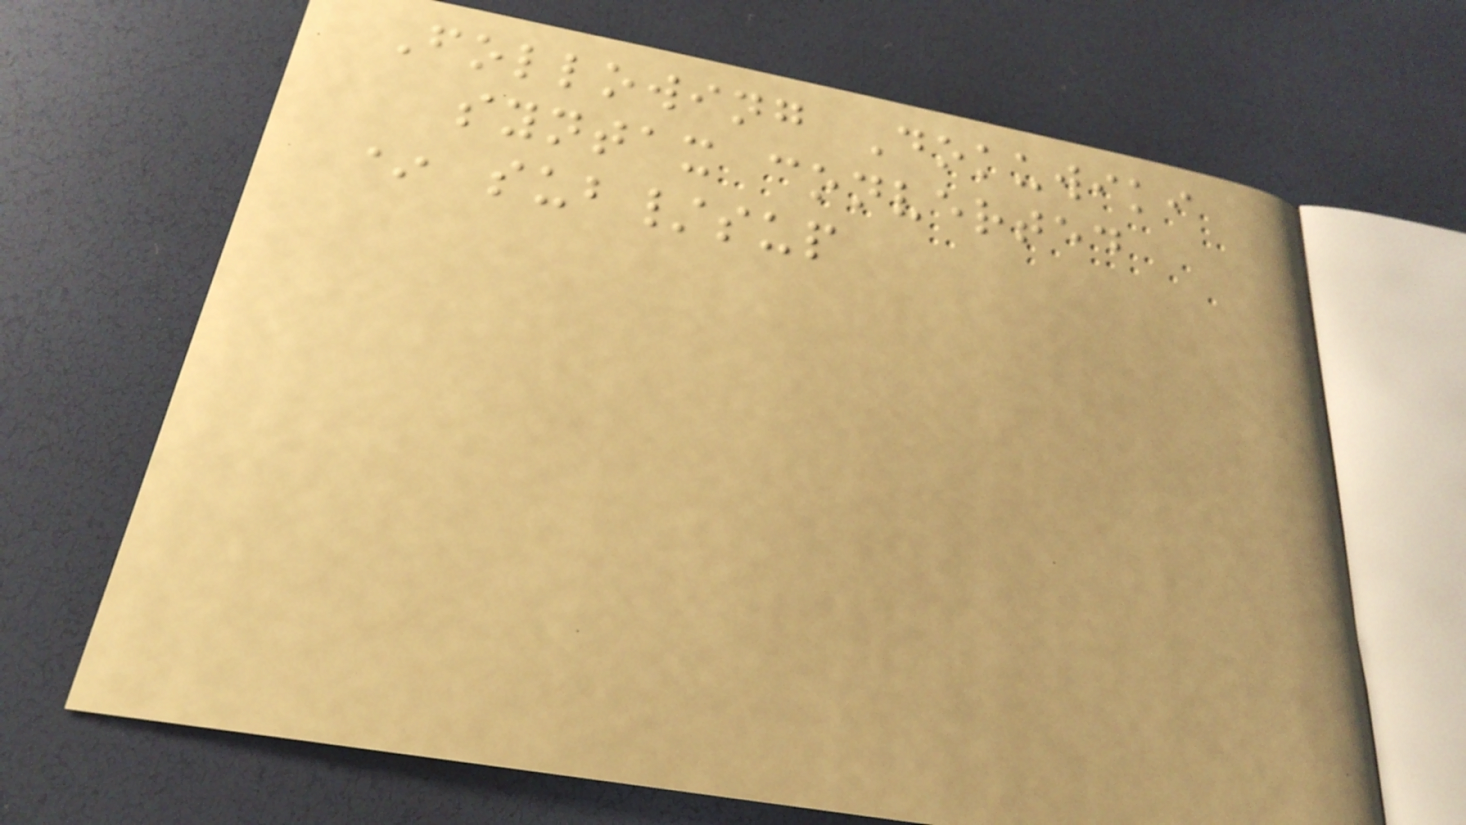Following Dokuwiki
syntax converted
* sub/sup
